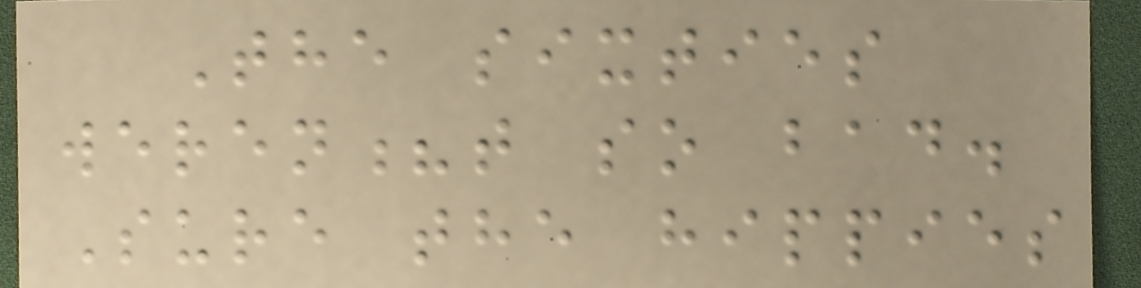The sixties
weren?t so bad.
Sure the hippies
